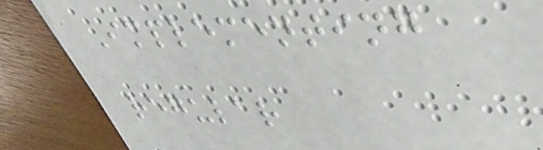Implementing
regular
